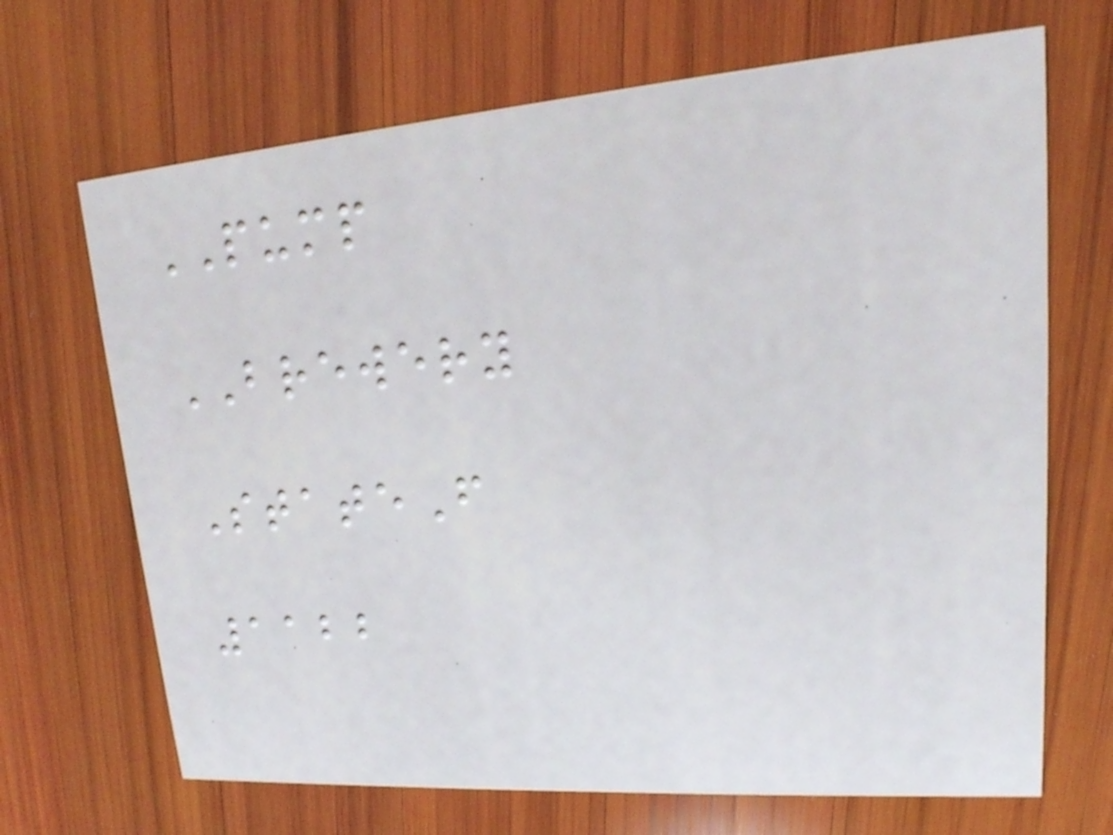PUMP
BREWERY
StateF
1122
